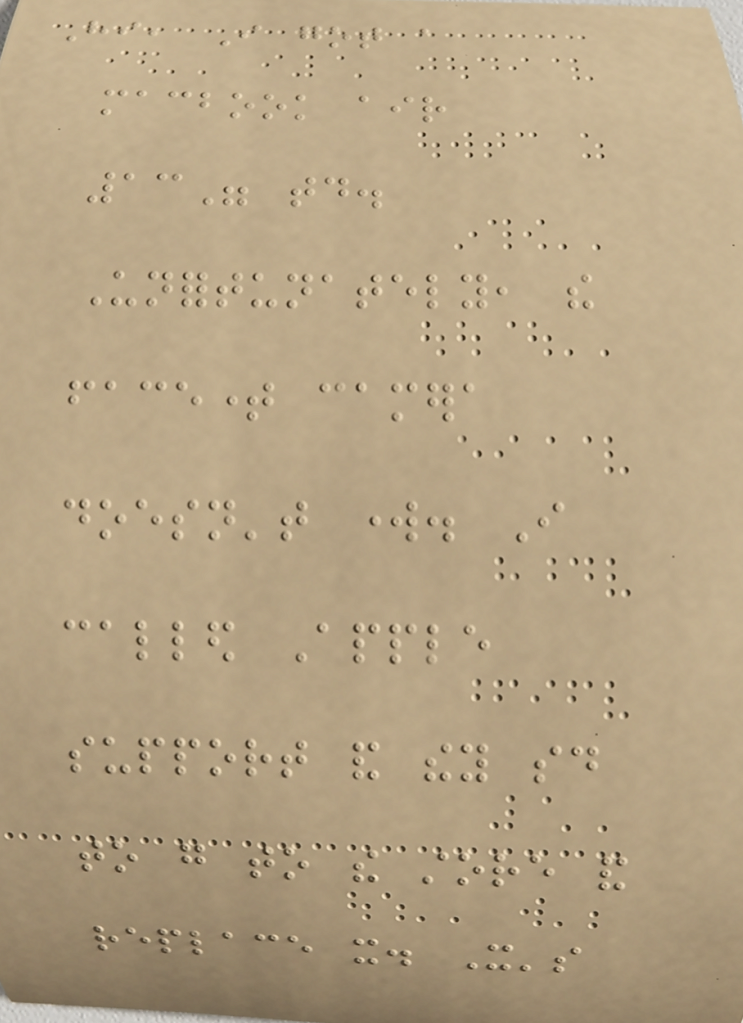Hi, I got a
macbook air
13" today.
Unfortunately, the
facetime camera
doesn't work. I
called Apple
support and they said
to go to the store and
replace it. It's
